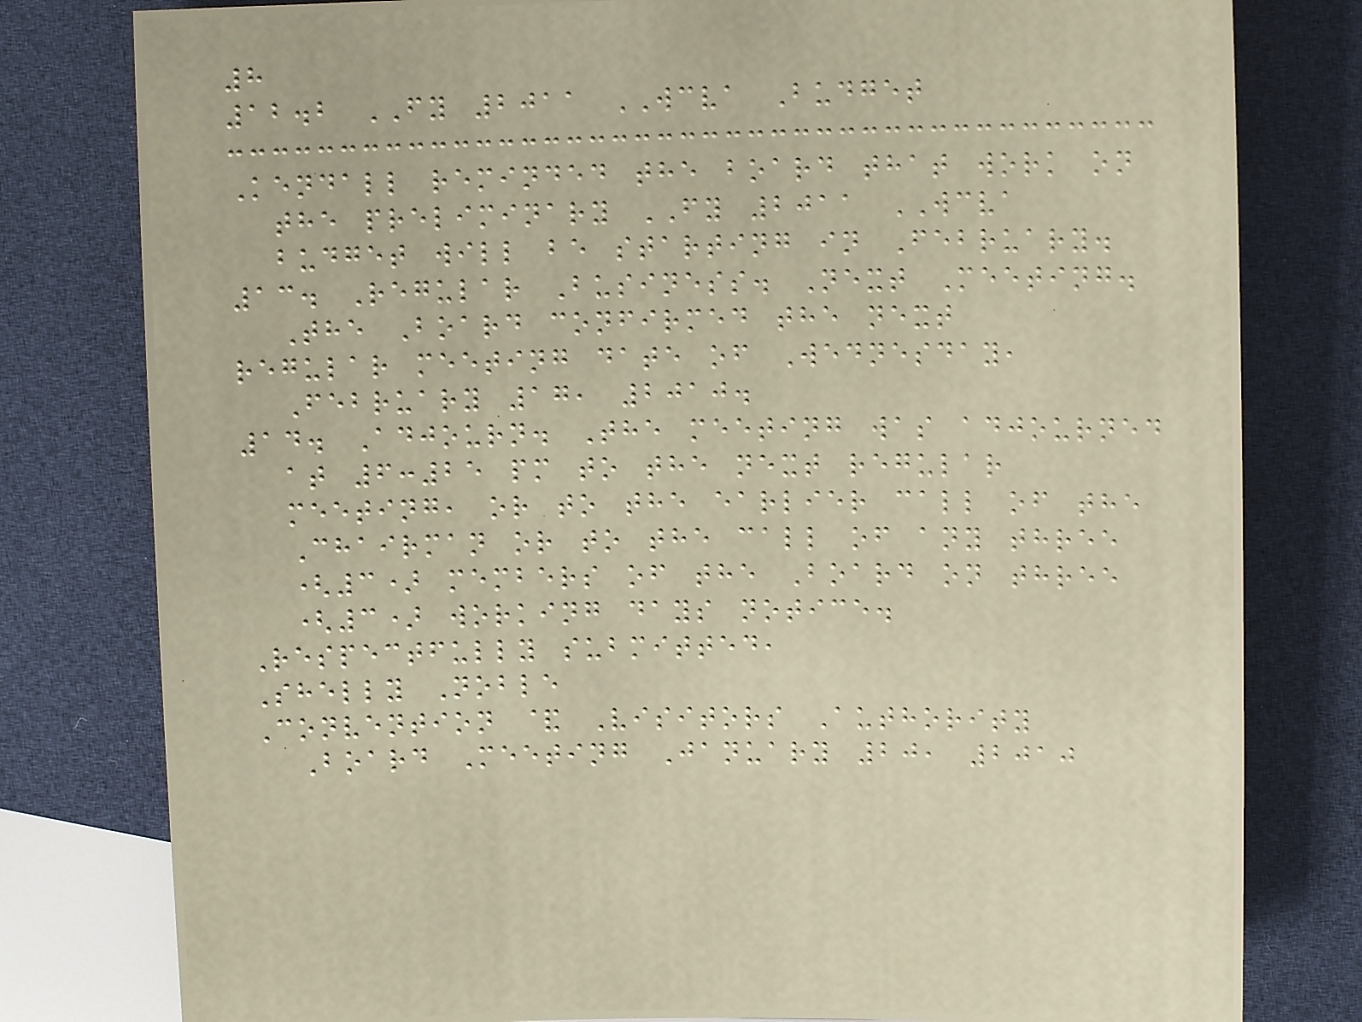8
12.2 FY 2011 WCVA Budget
Kendall reminded the board that work on
the preliminary FY 2011 WCVA
budget will be starting in February.
13. Regular Business. Next Meeting.
The Board confirmed the next
regular meeting date of Wednesday,
February 17, 2010.
14. Adjourn. The meeting was adjourned
at 6:25 pm to the next regular
meeting, or to the earlier call of the
Chairman or to the call of any three
(3) members of the Board on three
(3) working days notice.
Respectfully submitted,
Shelly Noble
Convention & Visitors Authority
Board Meeting January 20, 2010
